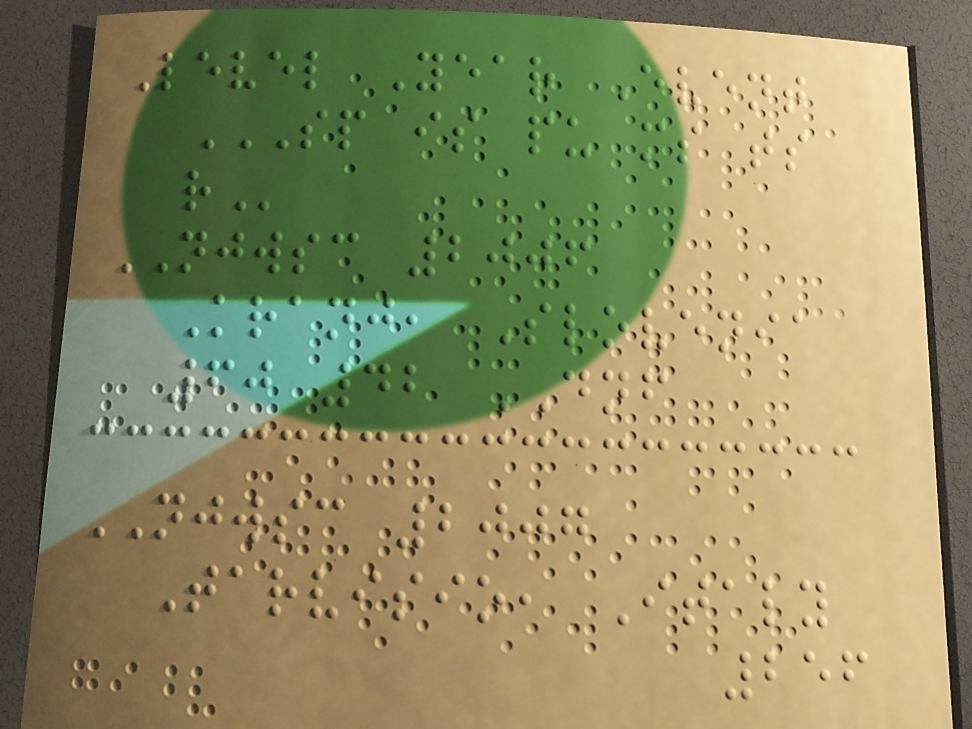Level Year Event
SP IS PU MS TS
R
NJWSC 2006
Kranj, Slovenia
60 42 DNF
NJWSC 2007
Tarvisio, Italy
256
